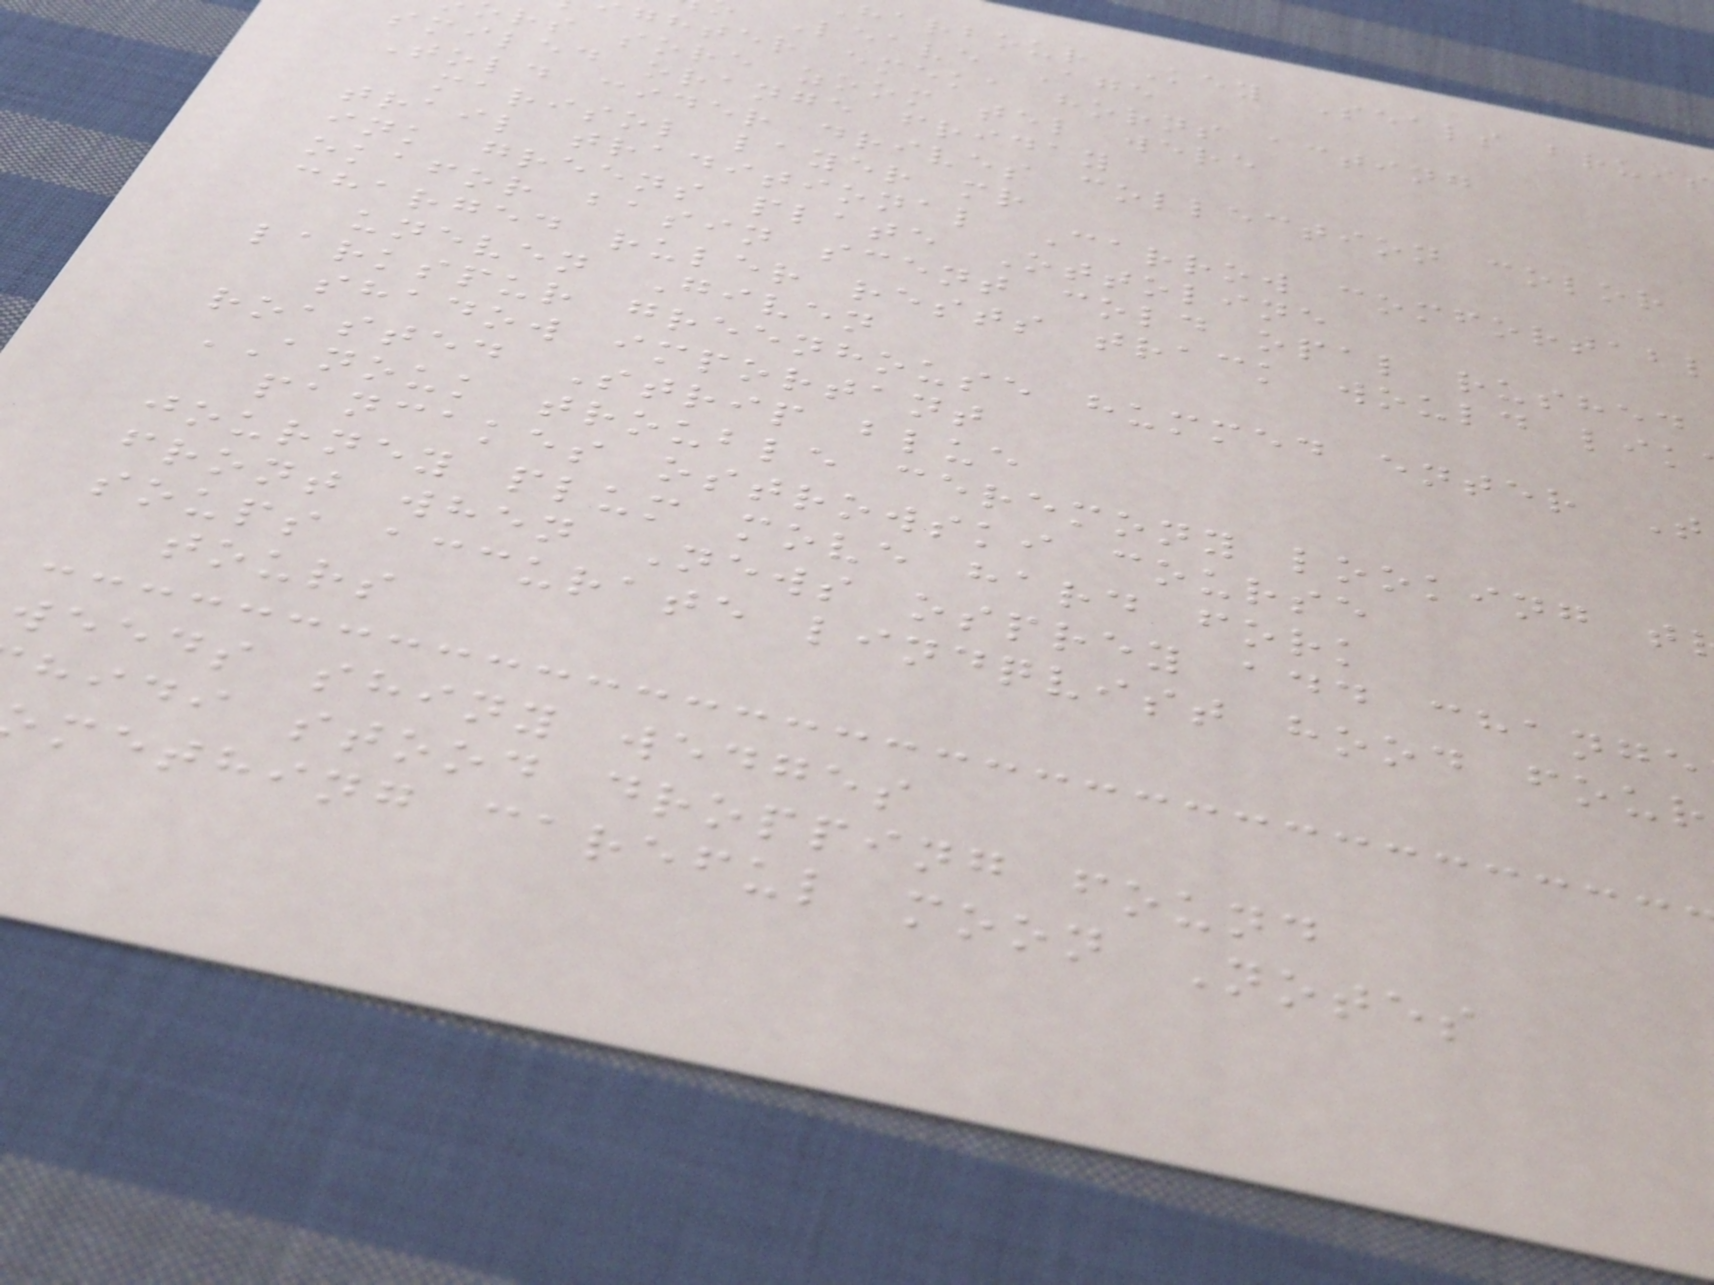harbour Key Seals bruis
Leave Age
ghter emeka horns acting
rs sore zoom tel were
smiled orange friday
Told cider drives collection color
marisol layer mr
trail traditional Carrow comfortabl
ink greens plate Ottoline
okafor basin scent cold opal rushed
charged ruler rests track would lik
uneven Given
larkspur greenhouse hummed enter T
shadow important
roasted Strip blue
ANOUK trouble ceremony looking t
pancakes ostrowski course
journey plum move hard fork
front when News osprey add change
soups accurate lindqvist hood four
tours
weeds shiny wedges
hidi stood dropping found
mething careful moon Notes
